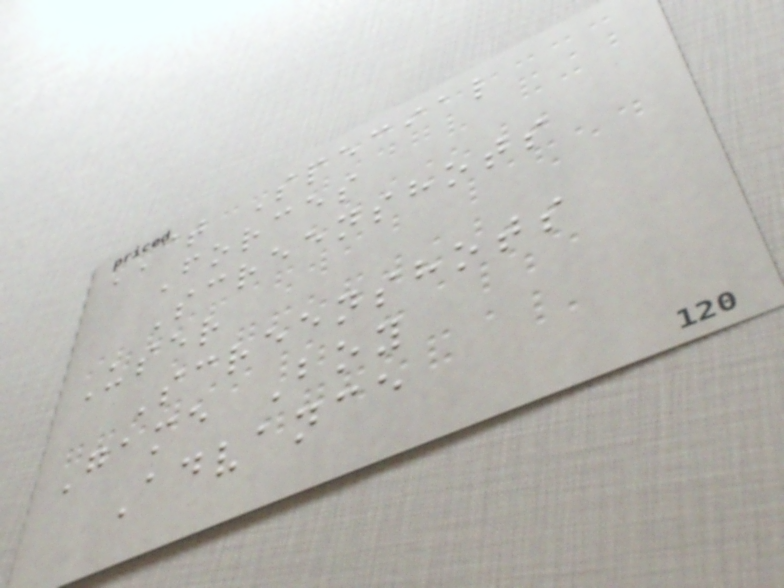CT Special
Forces
Screenshots
User
Screenshots
Game Boy
Advance
